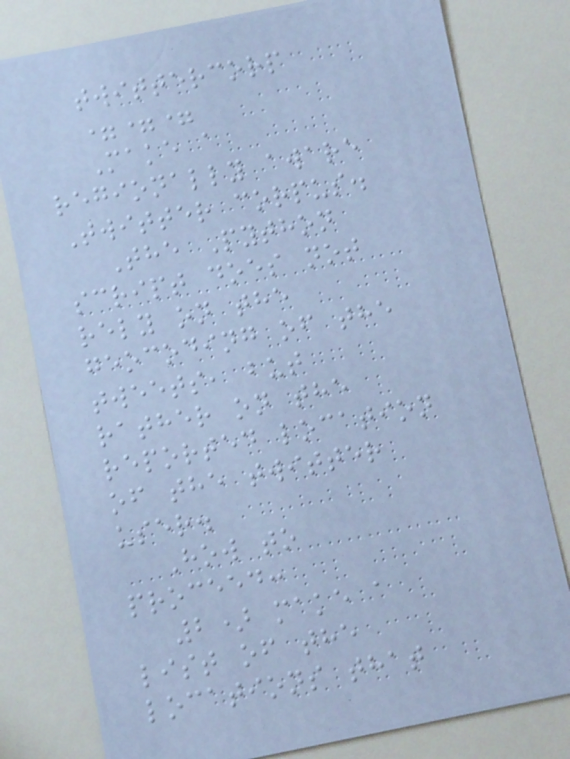twittercorp
===
Make a
regionally aware
Twitter corpus.
The Python
script does not
rely on the
geocoding of the
tweets, but
rather on the
reported location
of the twitter
user.
How to
proceed:
2) make a
list of the
locations that
